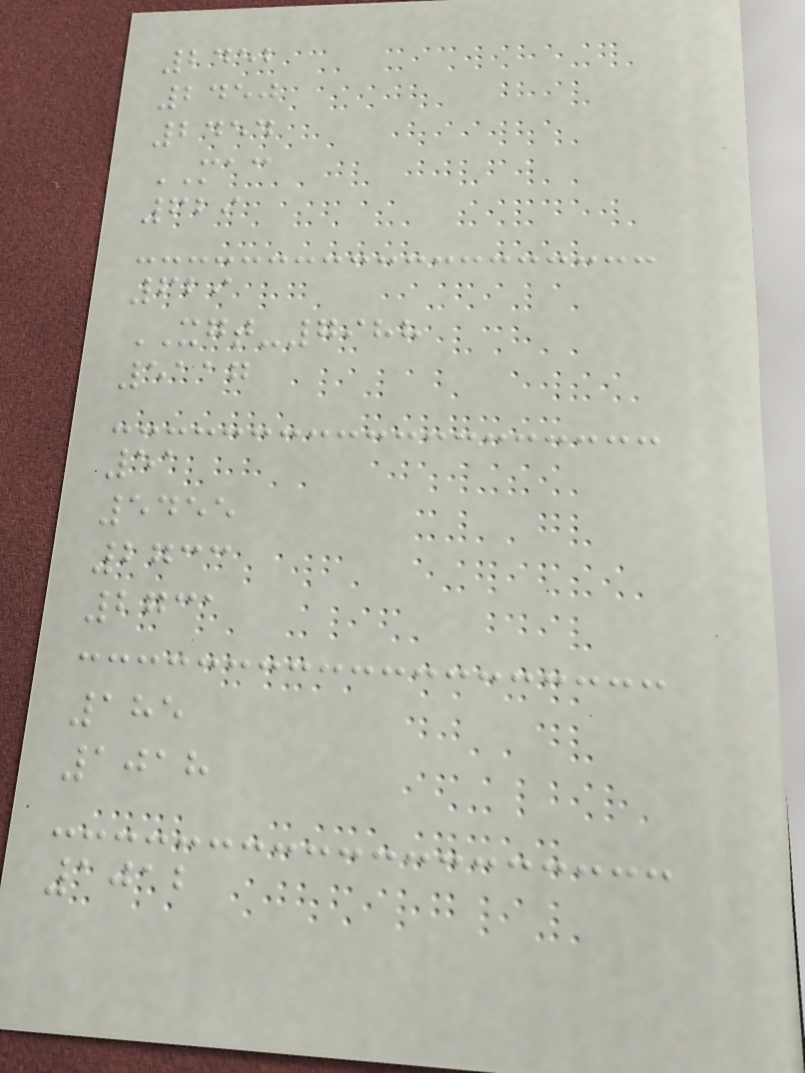2452
2450
2454
MAC
629
629
XGT-7988
5117
51
5455
2733
2731
185
1018
1012
